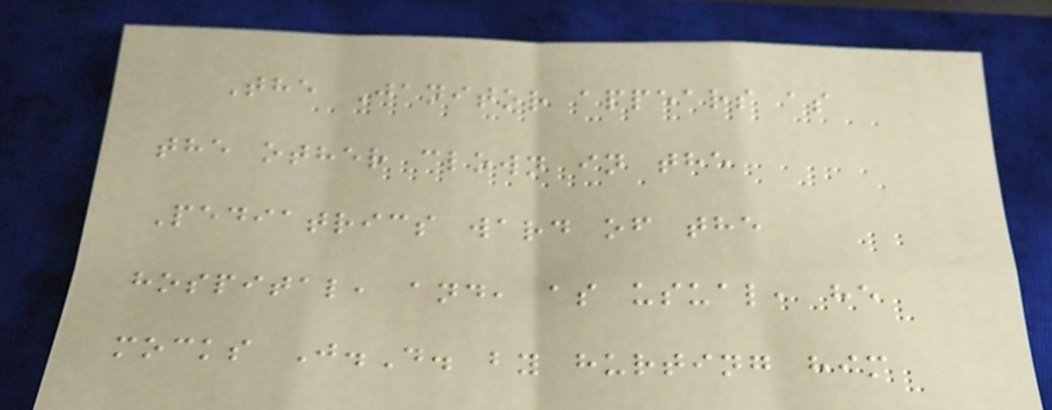The Janitor appears as
the other clown in the
Pediatrics ward of the
hospital, and, as usual, he
mocks J.D. by hurting him
